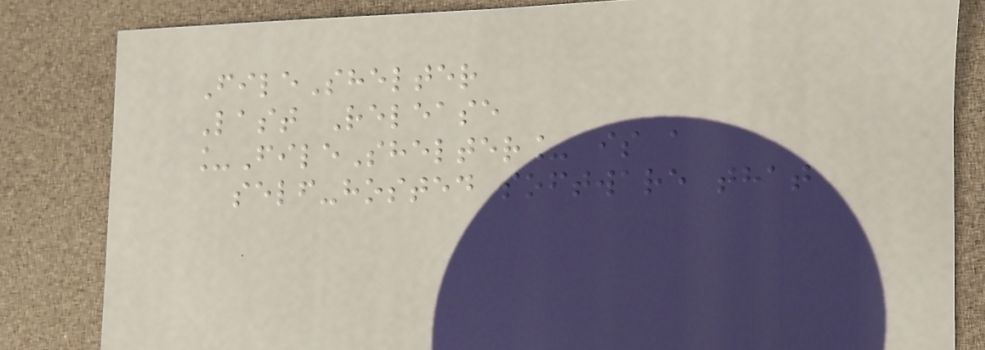FileShelter
Last Release
_FileShelter_ is a
self-hosted software that
